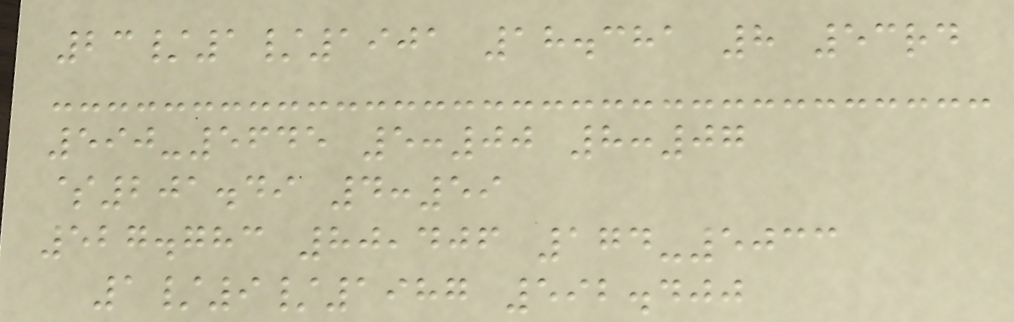23/1/1901 18.381 8 53rd
590-5645 5:00 8:07
$201.49 4:59
527.783 80,406 174-5033
1/9/1987 592.400
